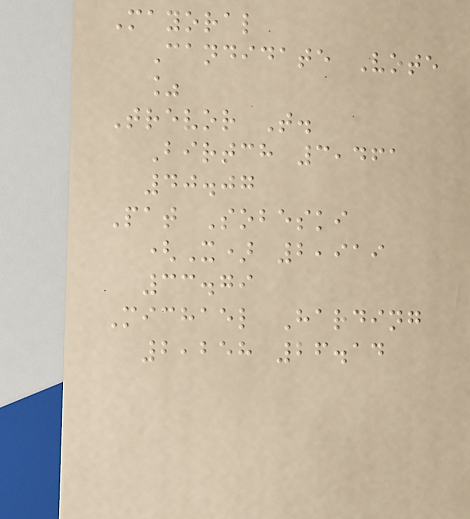Mayoral
Candidate Vote
%
Trevor T.
Birtch 3,461
40.07
Pat Sobeski
(X) 2,919
33.79
Michael Harding
2,258 26.14
